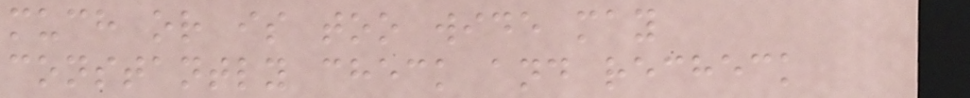much or is too wide may
constantly check and recheck
